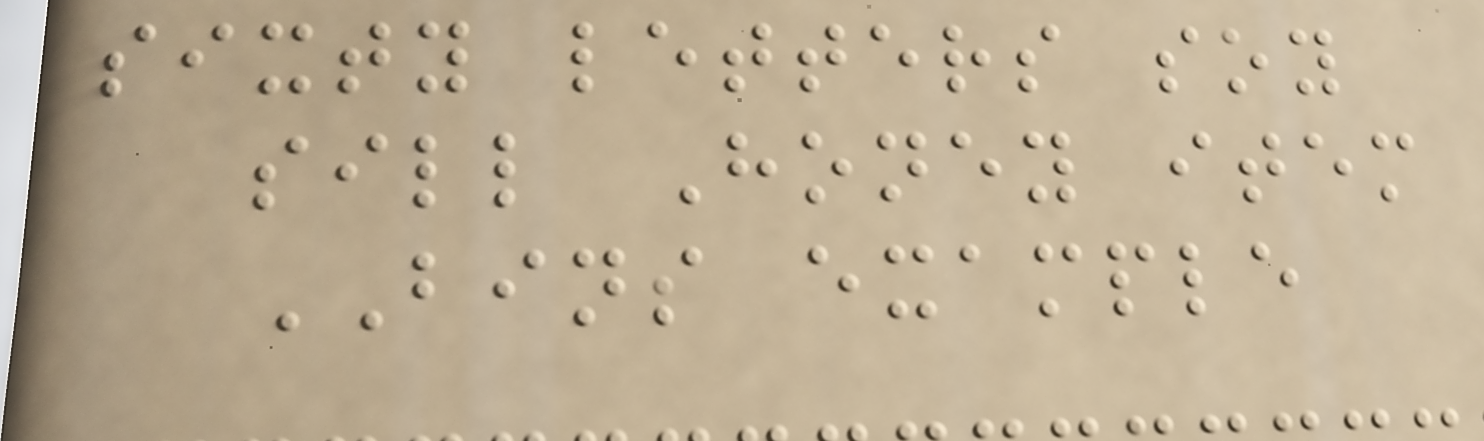sixty letters soy
sill Honey item
BINS example
